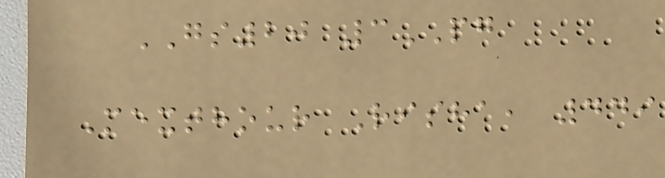GS20 3PG
Mexthour Risha, 449
